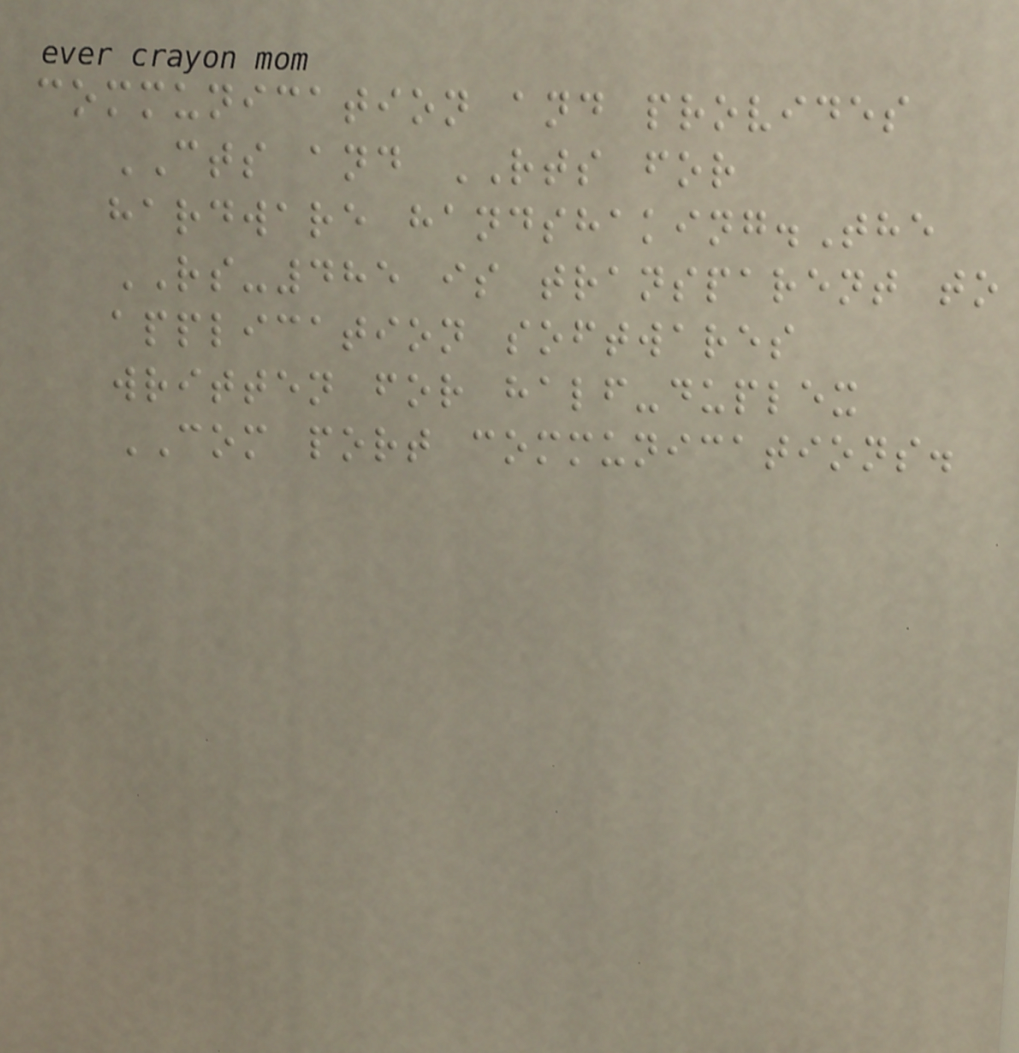communication and provides
CTS and RTS for
hardware handshaking.The
RS-485 is transparent to
application softwares
written for half-duplex
COM port communications.
